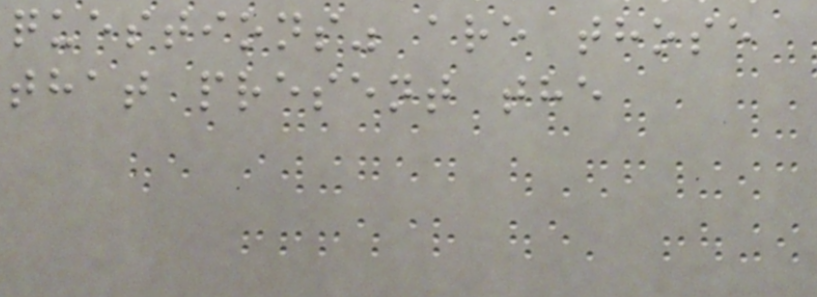questions" are those
that present the
